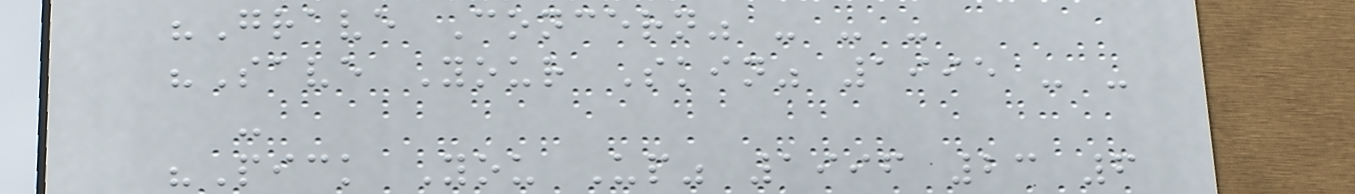"Grave Concern" - - -
"Save Your Skin" 1995 - -
-
"Pick You Up" 1996 23 6
